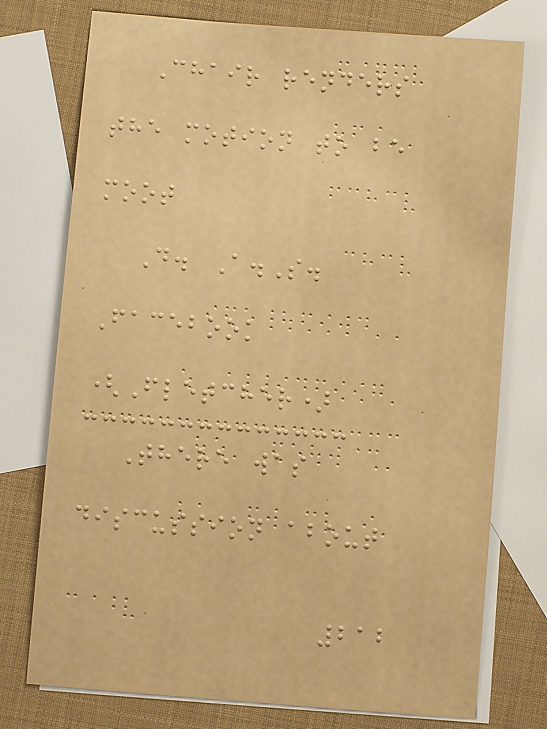Chair renders
the motion to be
moot
D. A.S.
Facebook
(Fletcher)
There was
discussion about
212
